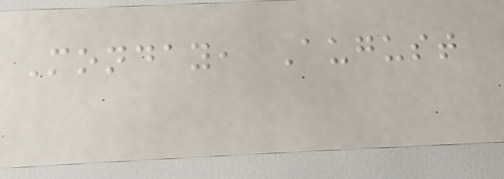Monday, August
